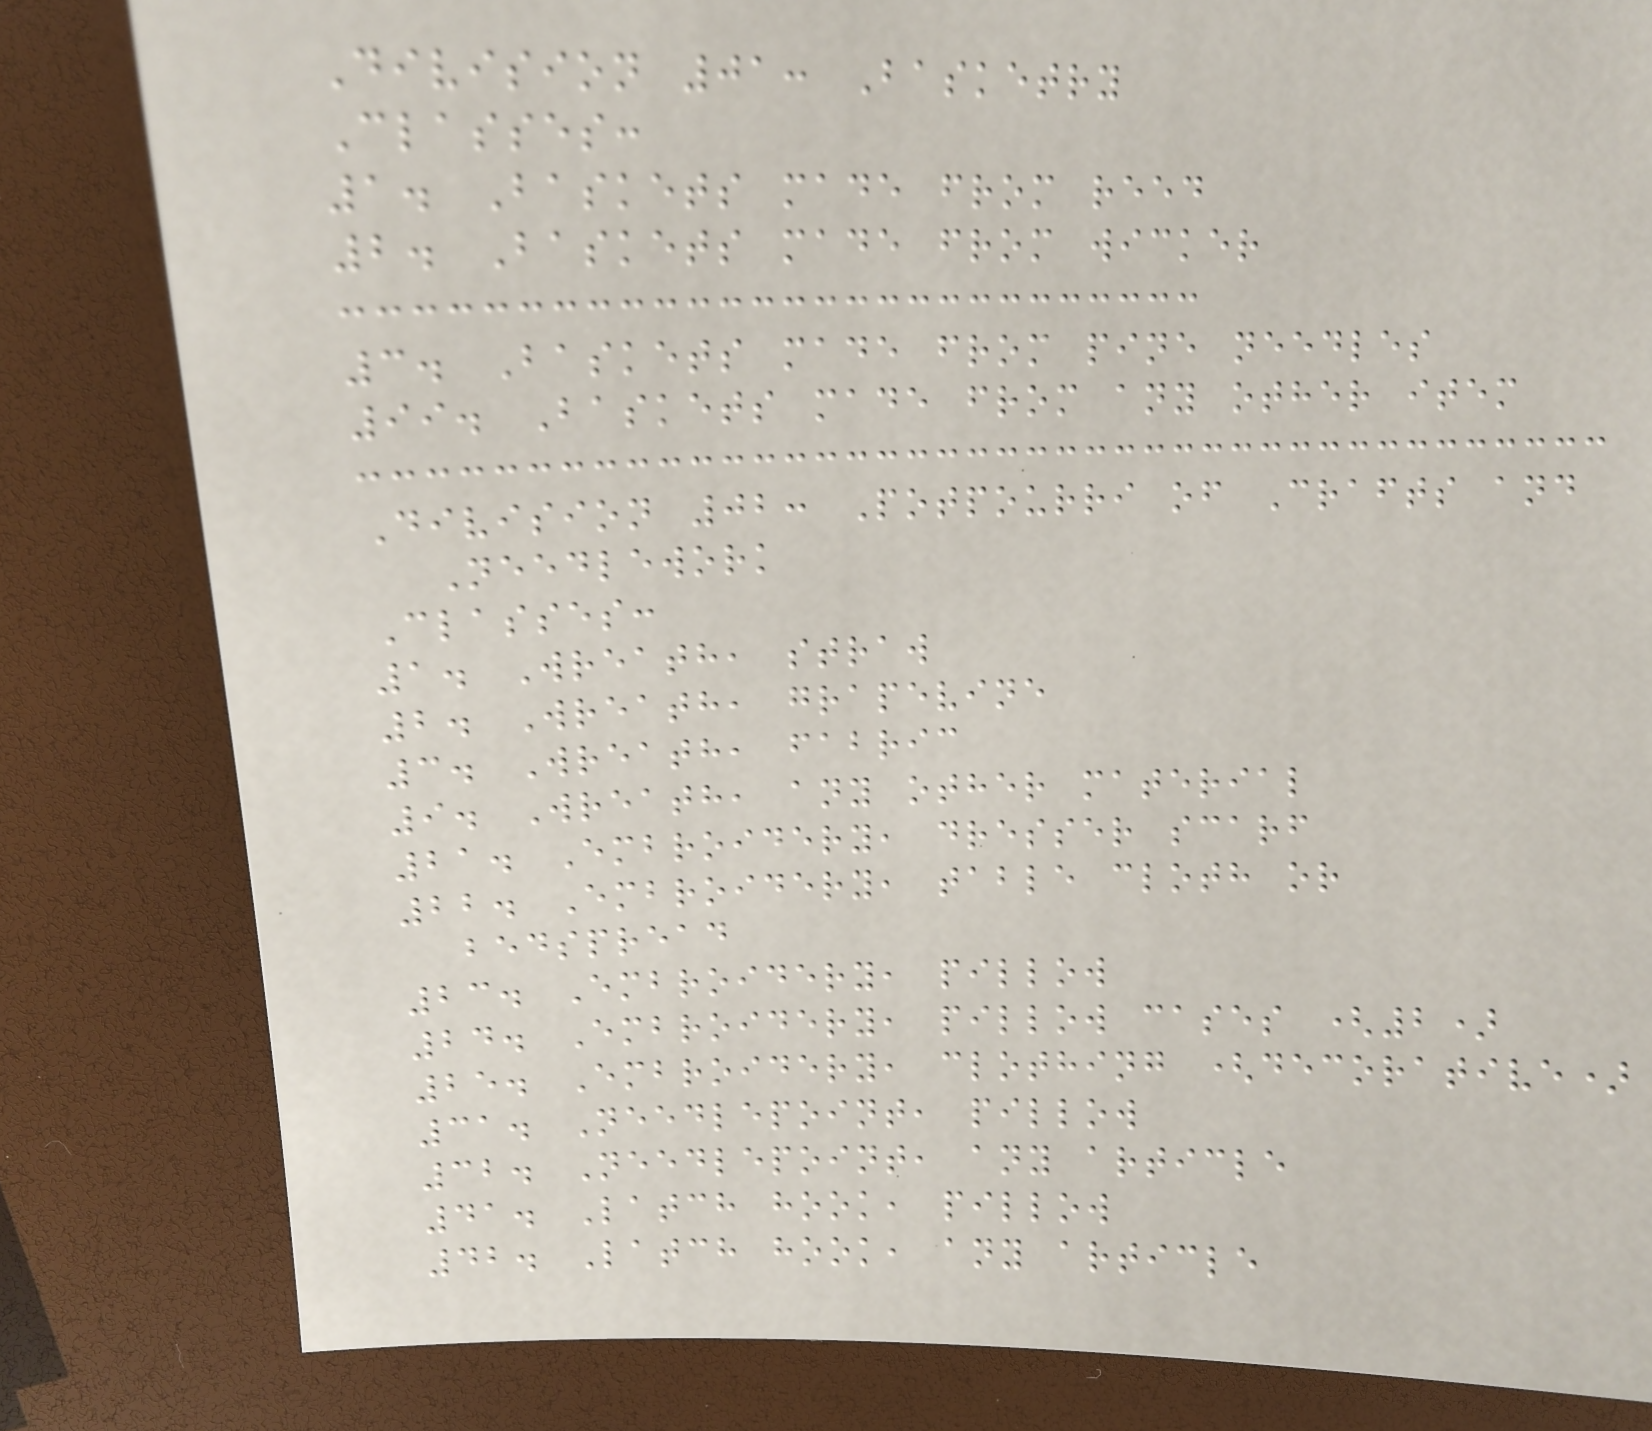Division 01: Basketry
Classes:
1. Baskets made from reed
2. Baskets made from wicker
3. Baskets made from pine needles
99. Baskets made from any other item
Division 02: Potpourri of Crafts and
Needlework
Classes:
1. Wreath, straw
2. Wreath, grapevine
3. Wreath, fabric
9. Wreath, any other material
21. Embroidery, dresser scarf
22. Embroidery, table cloth or
bedspread
23. Embroidery, pillow
24. Embroidery, pillow cases (2)
25. Embroidery, clothing (decorative)
31. Needlepoint, pillow
32. Needlepoint, any article
41. Latch hook, pillow
42. Latch hook, any article
